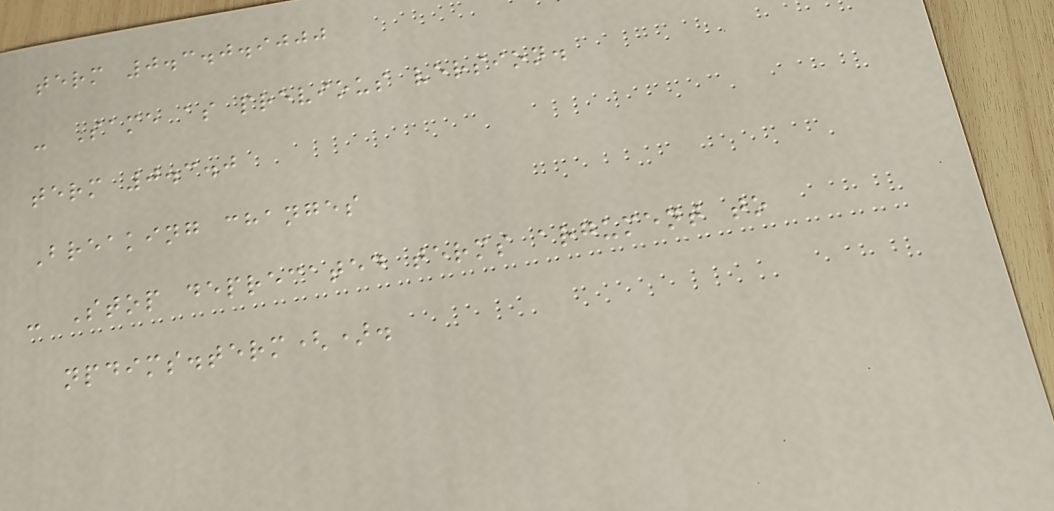term 0.3.0.9000
- Same as previous version.
term 0.3.0
Breaking changes
- Stop deprecated terms argument to
npdims.term().
